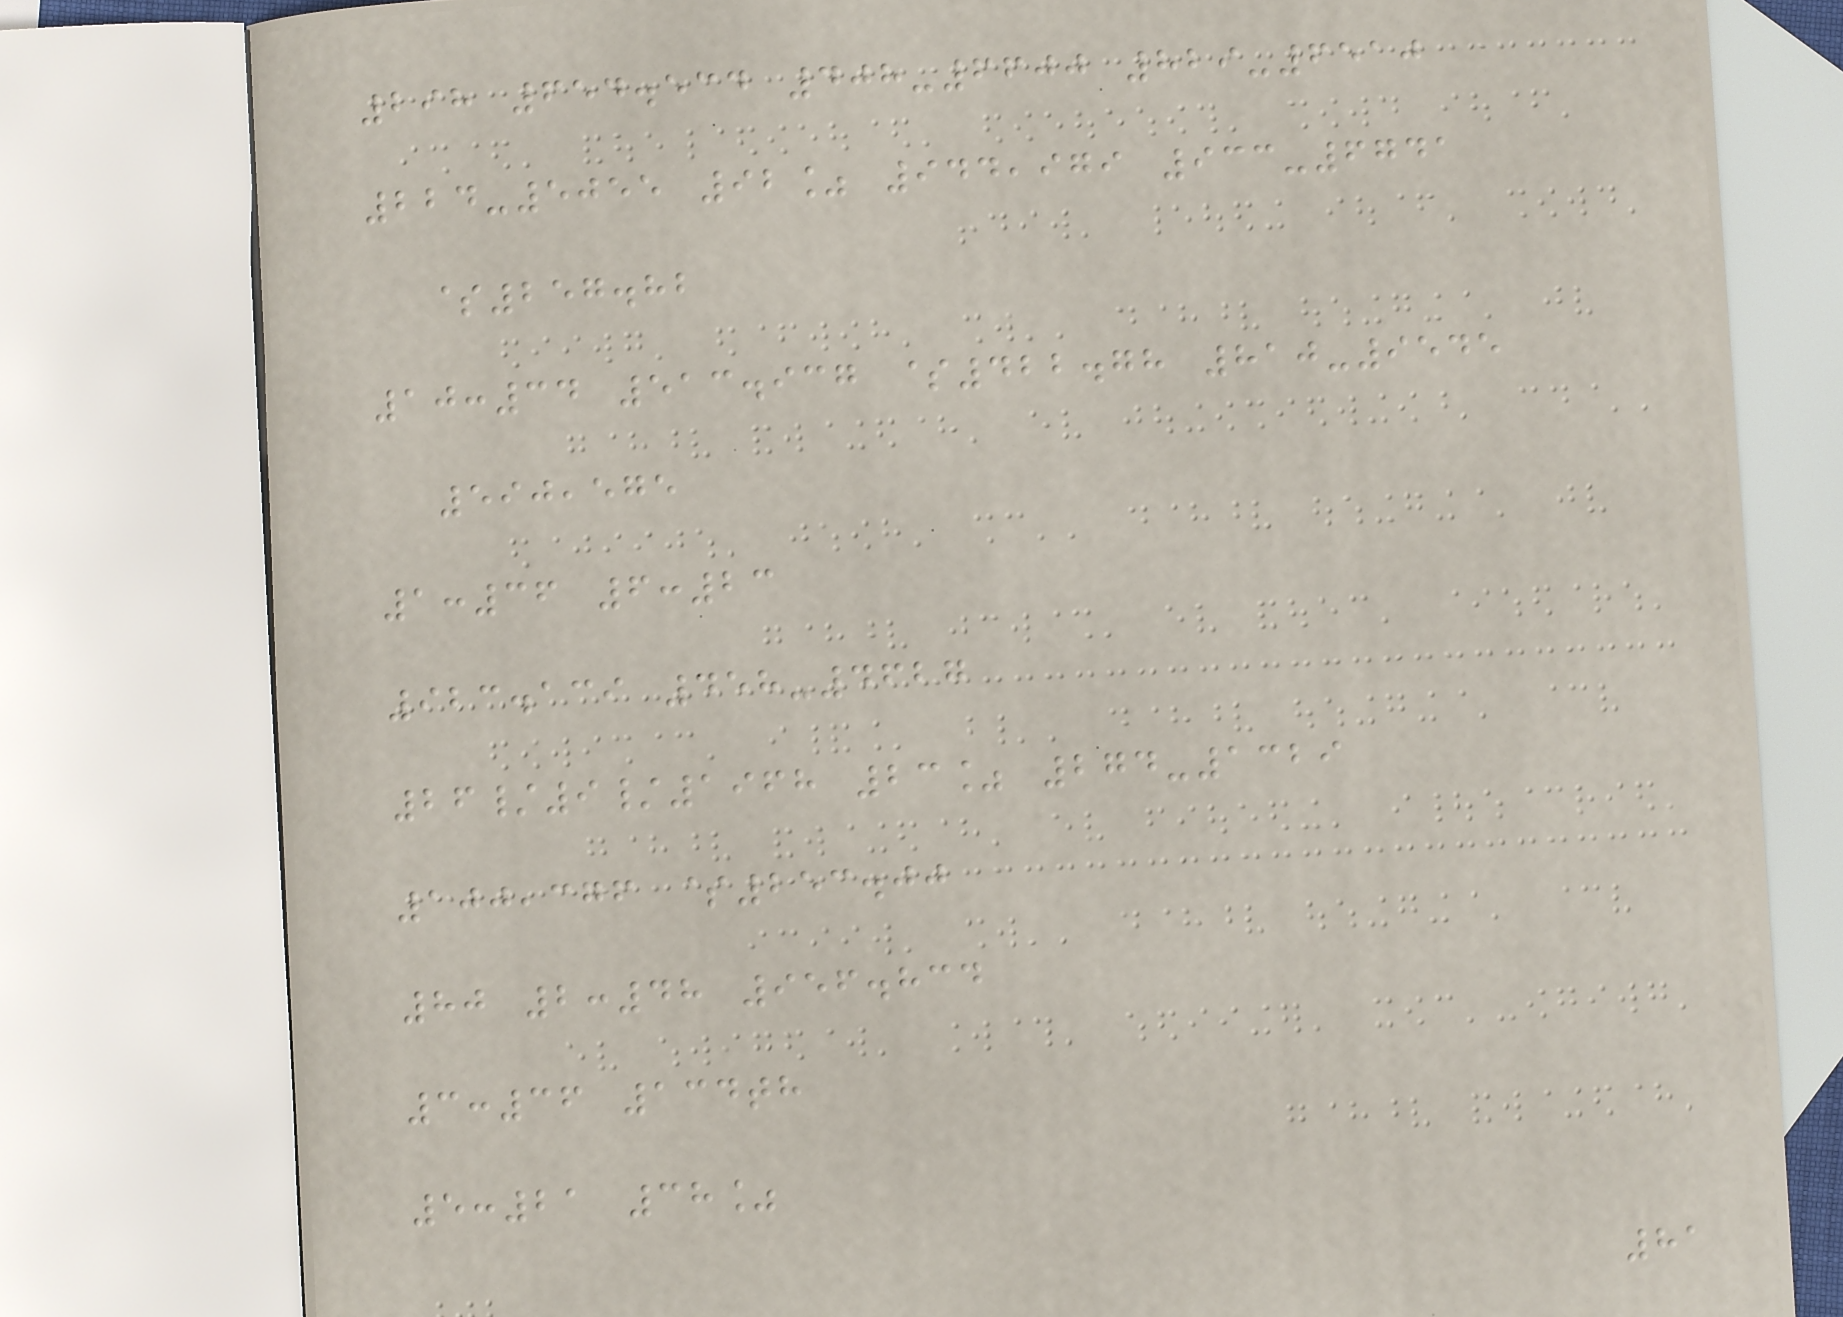298 654.534 408-6600 829-6510
224-5055 92% 944,979 933-6741
$257.82
10:34 513.937 $422.78 810-9545
590,575
1:36 6:23
923.139 458-4627
26/9/1968 23% 274-1329
100,376 $253.00
80 2:48 956.834
3:36 134th
5:21 38%
81
